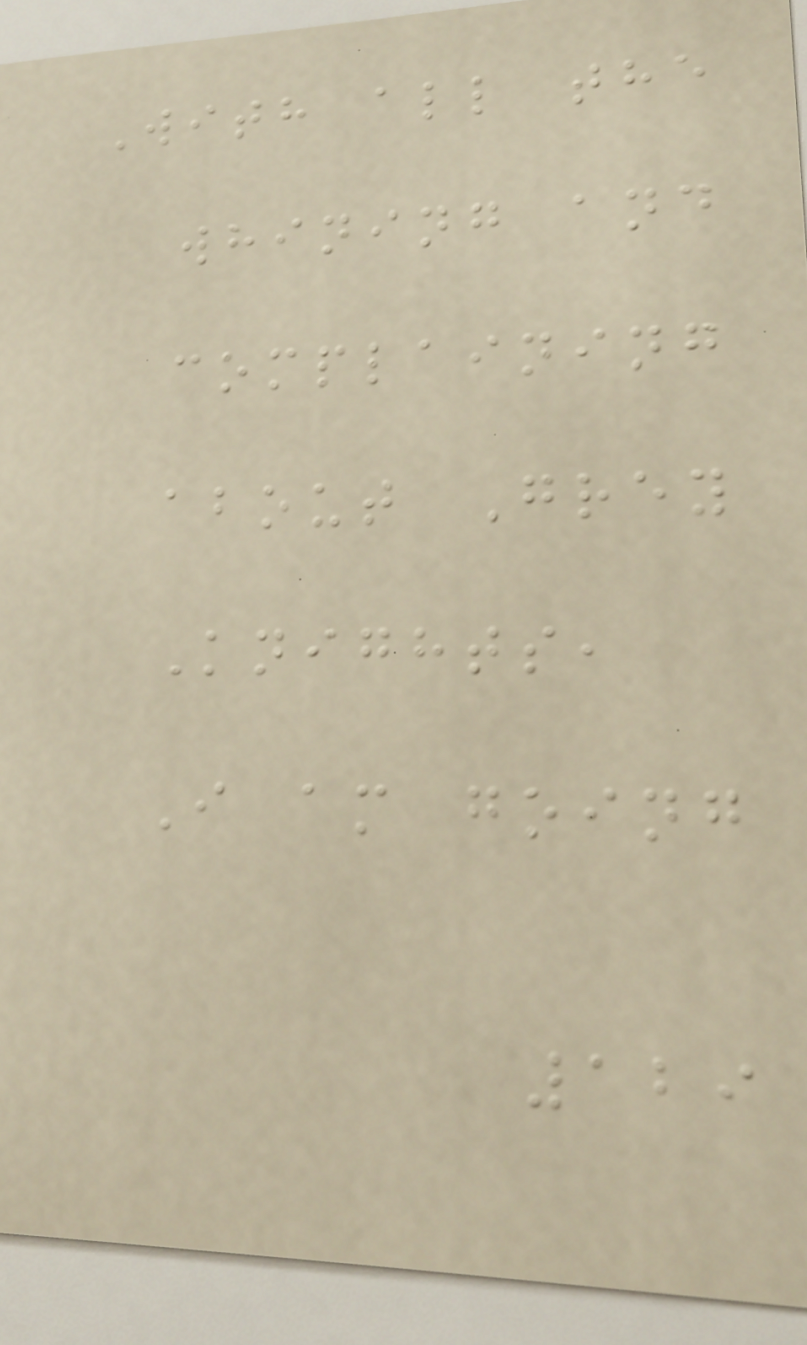With all the
whining and
complaining
about Grey
Knights,
I am going
129
